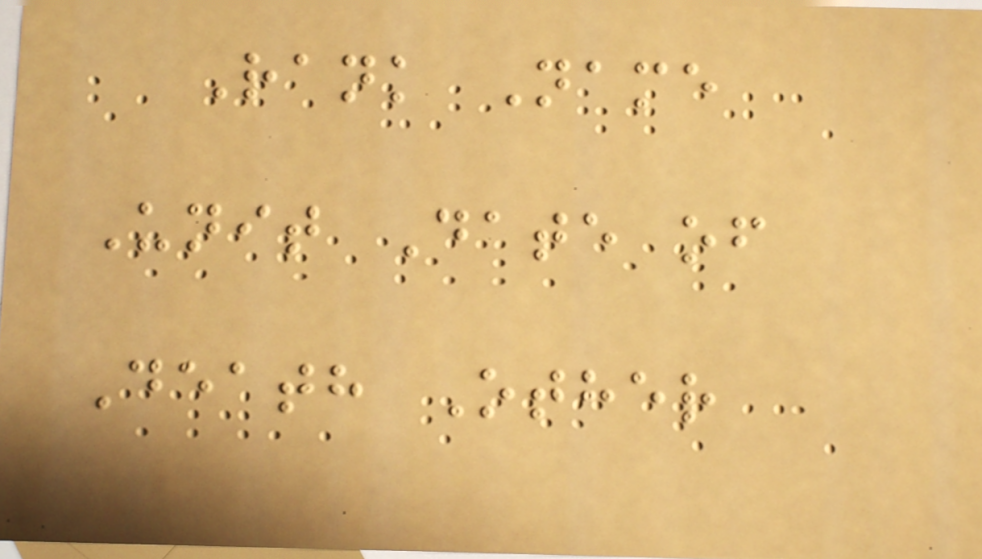Rank Name
Unit Date of
Death Other
